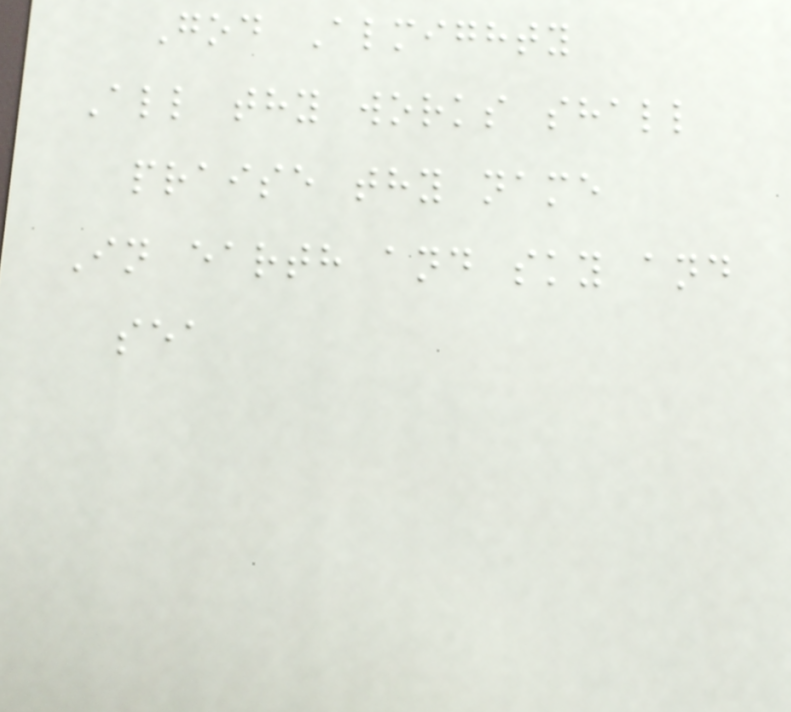God Almighty
All thy works shall
praise thy name
In earth and sky and
sea
